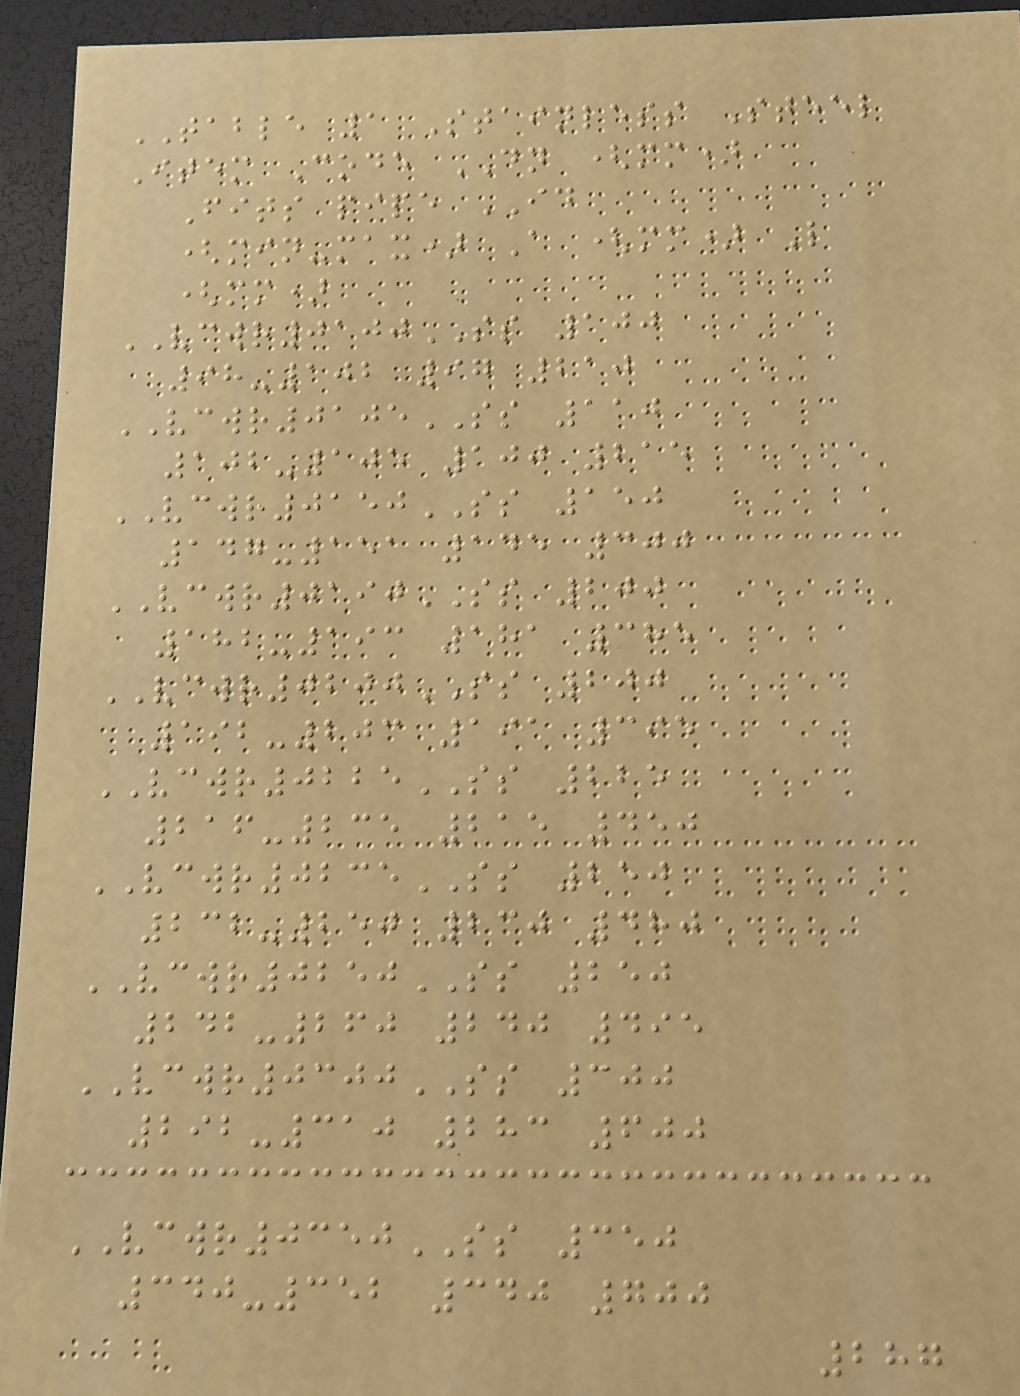TABLE 1 Stainless Steel
Item Code DN (mm)
Fits pipe ID
(min-max) A (mm) L
(mm)
VCWR0100SS 100
98-102 97 210
VCWR0105SS 110
102-105 100 215
VCWR0150SS 150
147-151 145 300
VCWR0190SS 200
182-193 181 385
VCWR0200SS 200
192-203 191 395
VCWR0225SS 225
216-235 215 450
VCWR0235SS 250
232-250 230 480
VCWR0250SS 250
242-260 240 495
VCWR0300SS 300
292-310 283 600
VCWR0350SS 350
340-352 340 700
287
